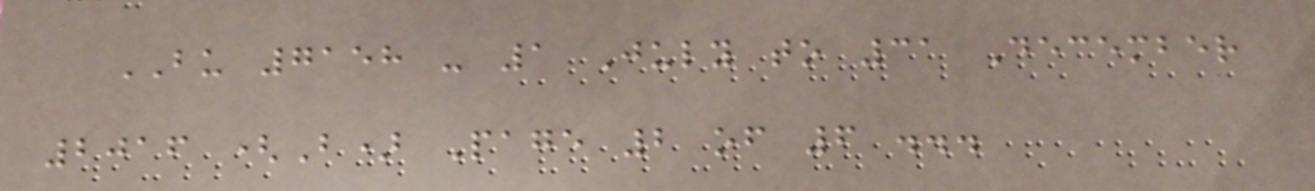BU 7158 - 1 July to 31 December
2016 (B) Page 2 of 6 ...
